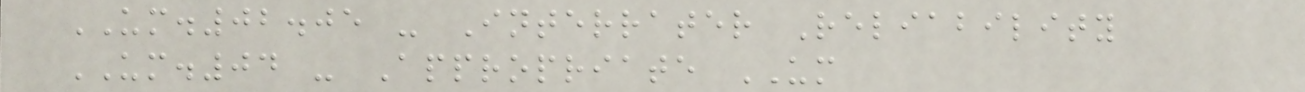UM.02.05 - Interrater Reliability
UM.04 - Appropriate UM
